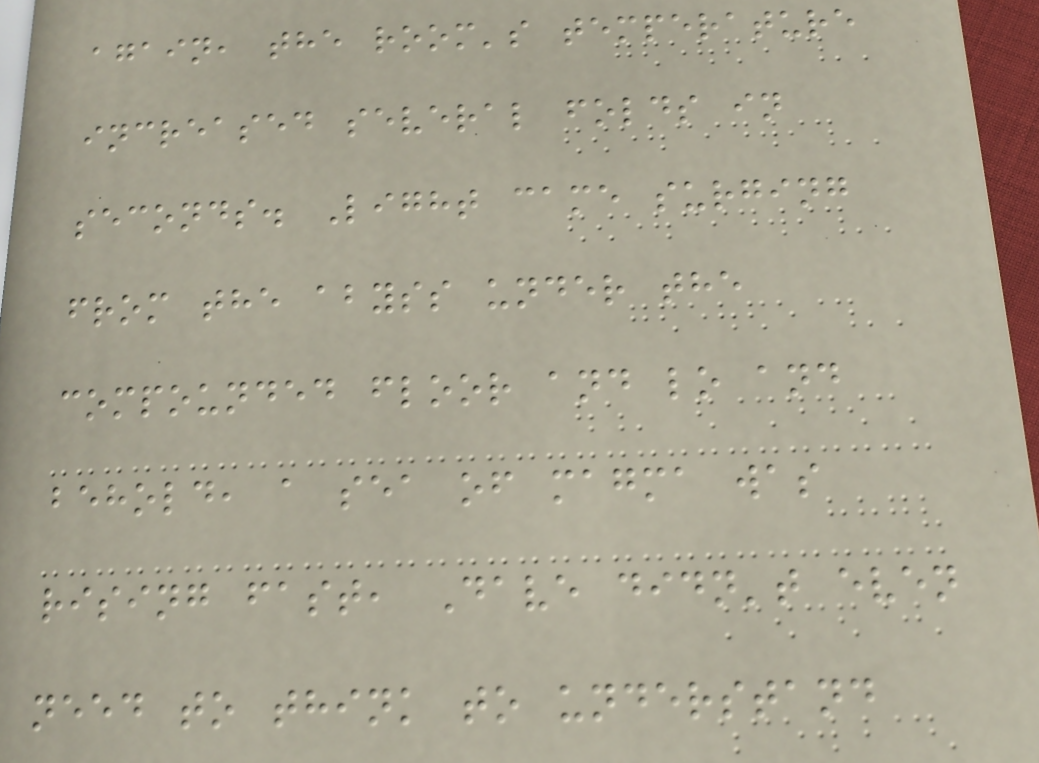again, the room's temperature
increased several folds in
seconds. Light came surging
from the abyss under the
compounded floor and lo and
behold, a sea of magma was
rising fast, Dave didn't even
need to think to understand
